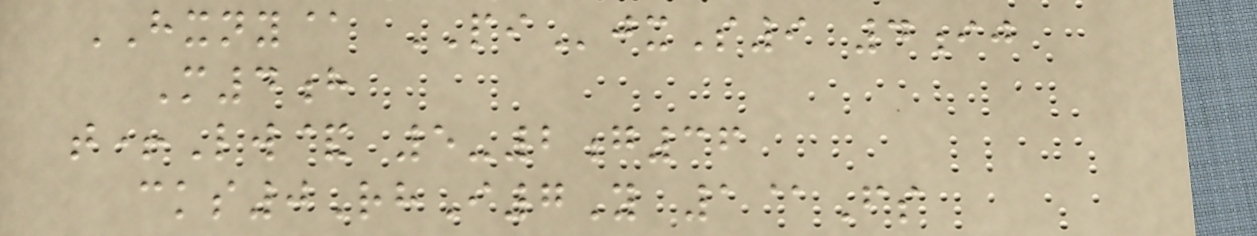HXNY@ PIjxS9 4ij
M4h
t+Lw& 5-2g36
cks0RhI7Y 1@Fs
